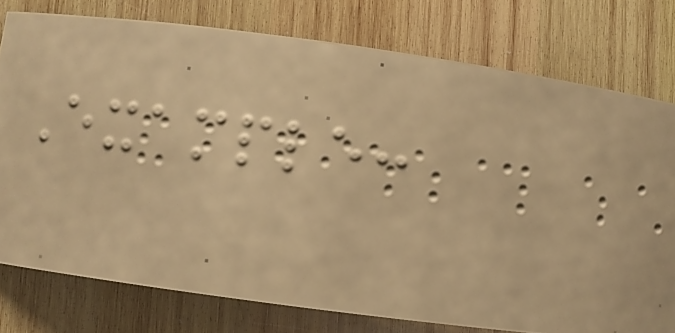Example:
